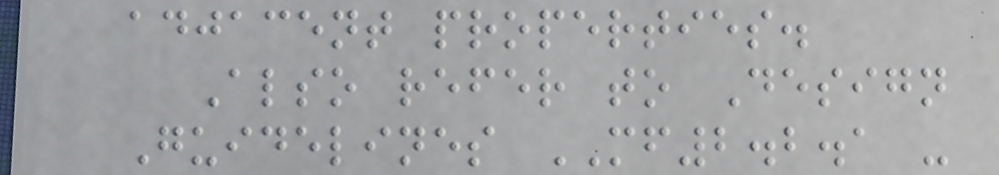adjacent properties.
Also refer to Design
Guidelines MF2.2.1 -
